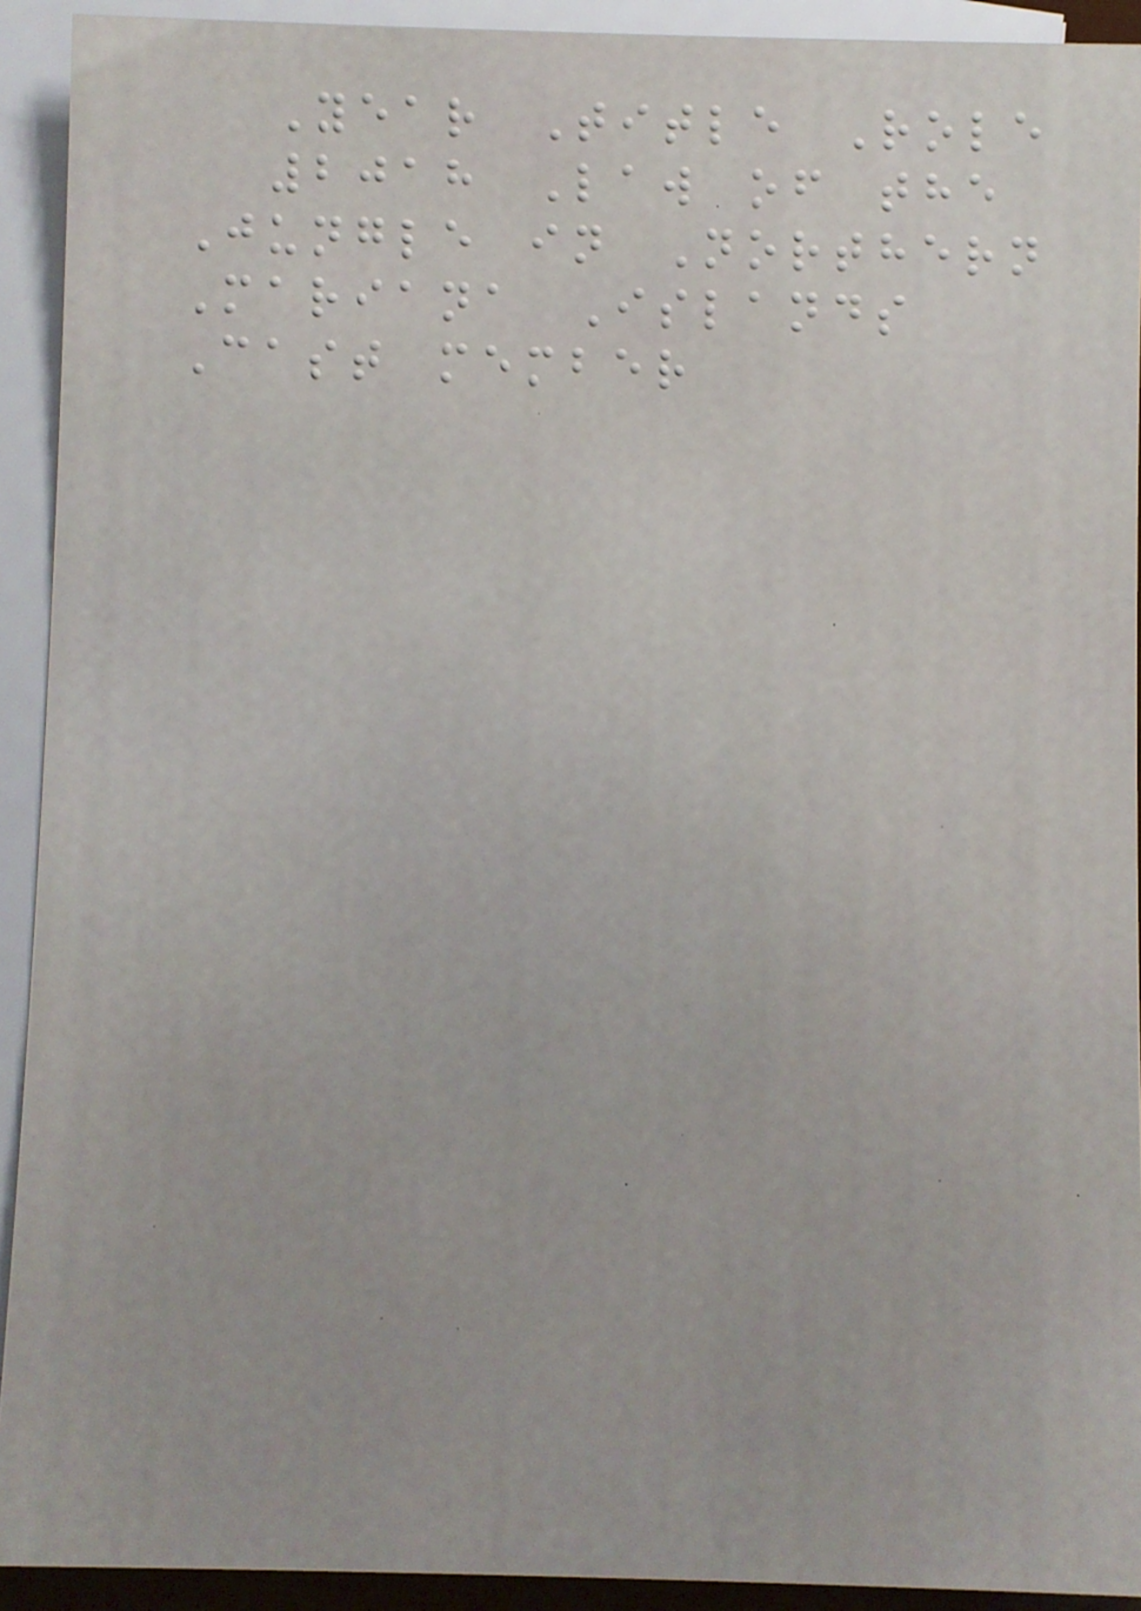Year Title Role
2018 Law of the
Jungle in Northern
Mariana Islands
Cast member
